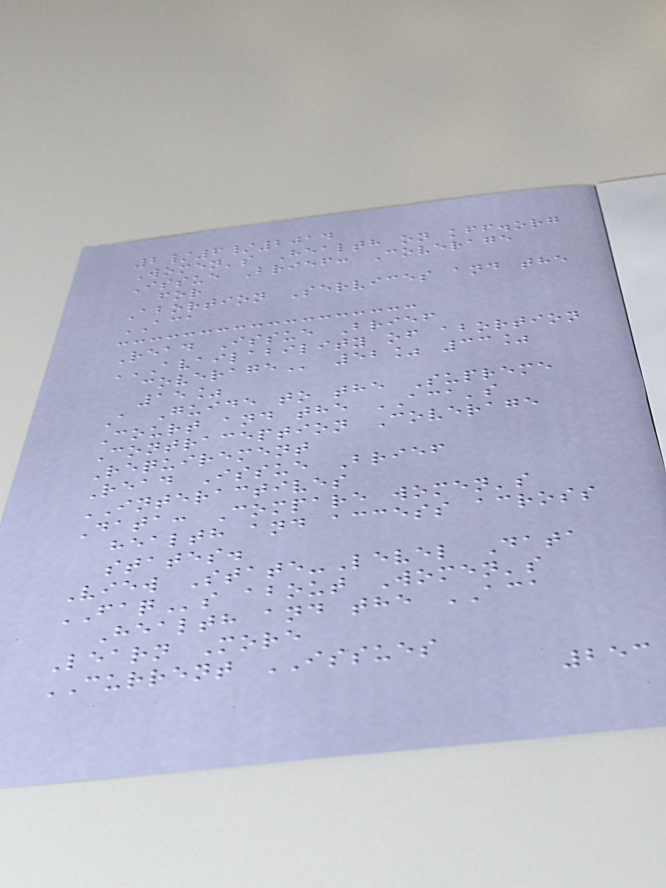2/6/2014
Women's Health on kff.org
Issue Brief: Coverage
for
Abortion Services and the
ACA
Read Issue Brief
AVAILABILITY OF ABORTION
COVERAGE 52% 33%
15%
A Guide to the Supreme
Court and the ACA's
Contraception Coverage
Requirement
Read Issue Brief
INTERACTIVES
Data: Compare women's
health and access across
states.
View State-Level Data
FAQs about Women's
Health and the ACA
Learn More
CURRENT ISSUES
253
